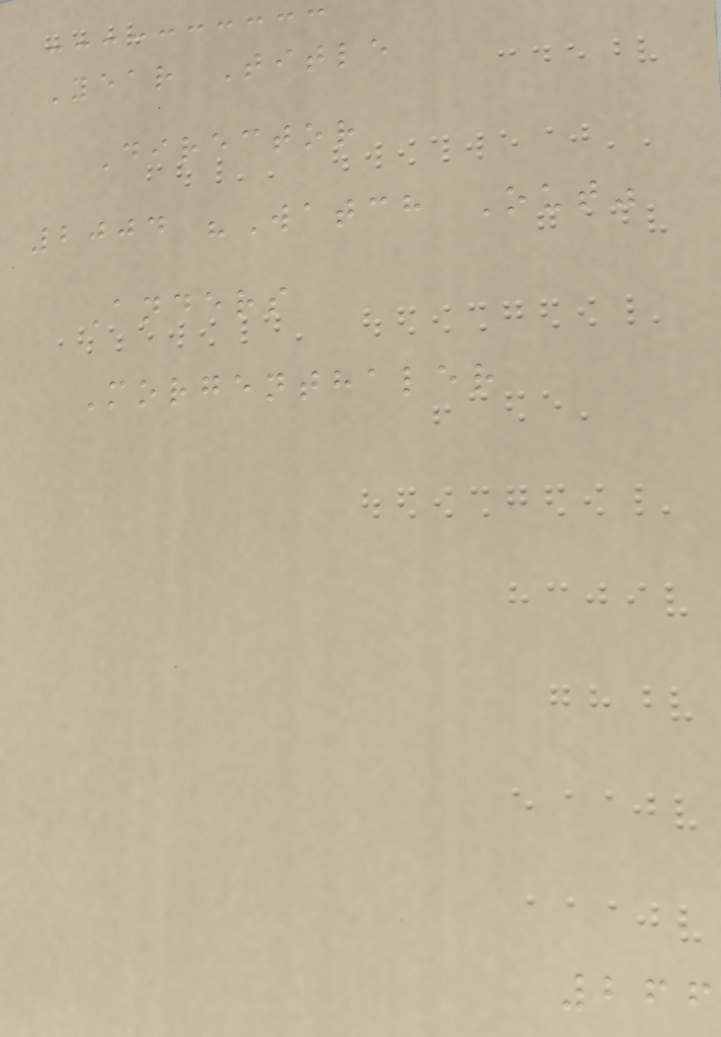Year Title
Director
2004 "Watch Out"
Anders
Morgenthaler
266
